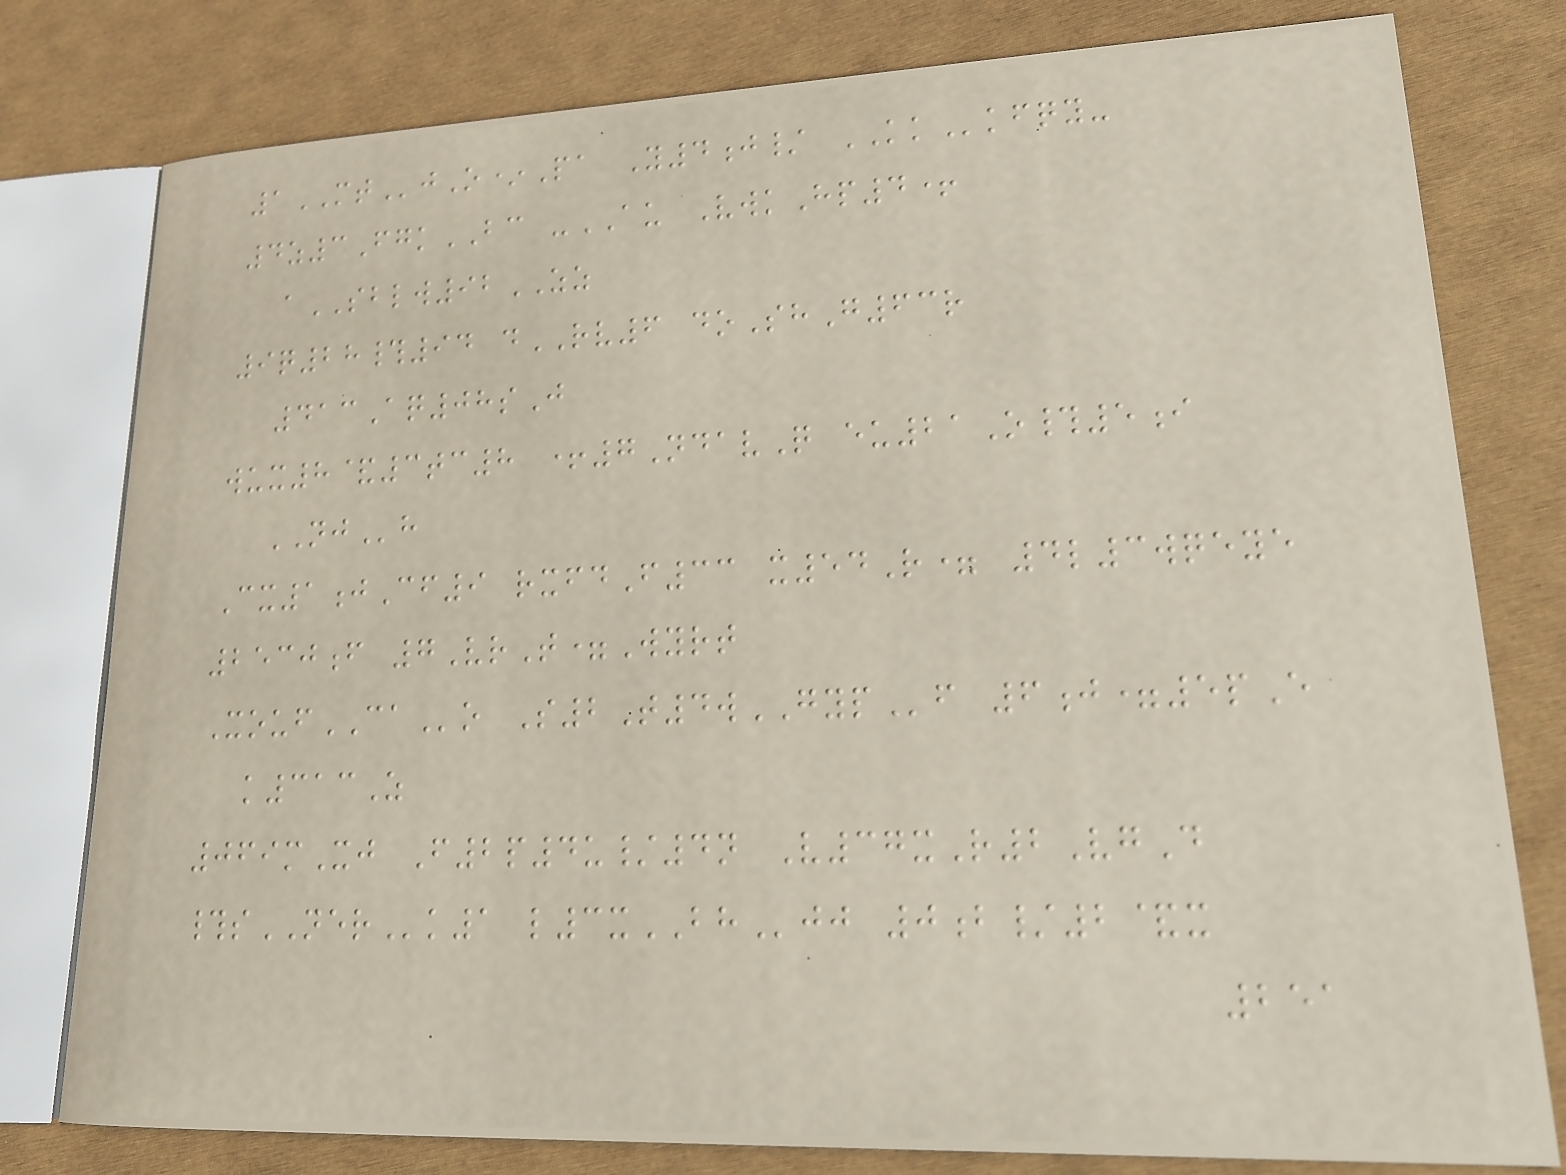1MTjO*Pa Y4j/ KKkfqy-
4z3FgkBC -AU VwkHp4+
aSBLW92ZZ
9q28#94 dRV6 doShG63r
413Aq08sJ
wux8&3tc8 +7NdavQ eu21O#5i
NJh
Cx1jCf9 rxfdF33 x54R= 4l3wqeye
2530f 7VrT=Wyrt
XoufCAo S2T4wGYPf 6j=5pE
k313Z
069mXj F2p4u/4n V37xR2VgD
#sNERk1 l3xBHjj 0b/2&x
251
